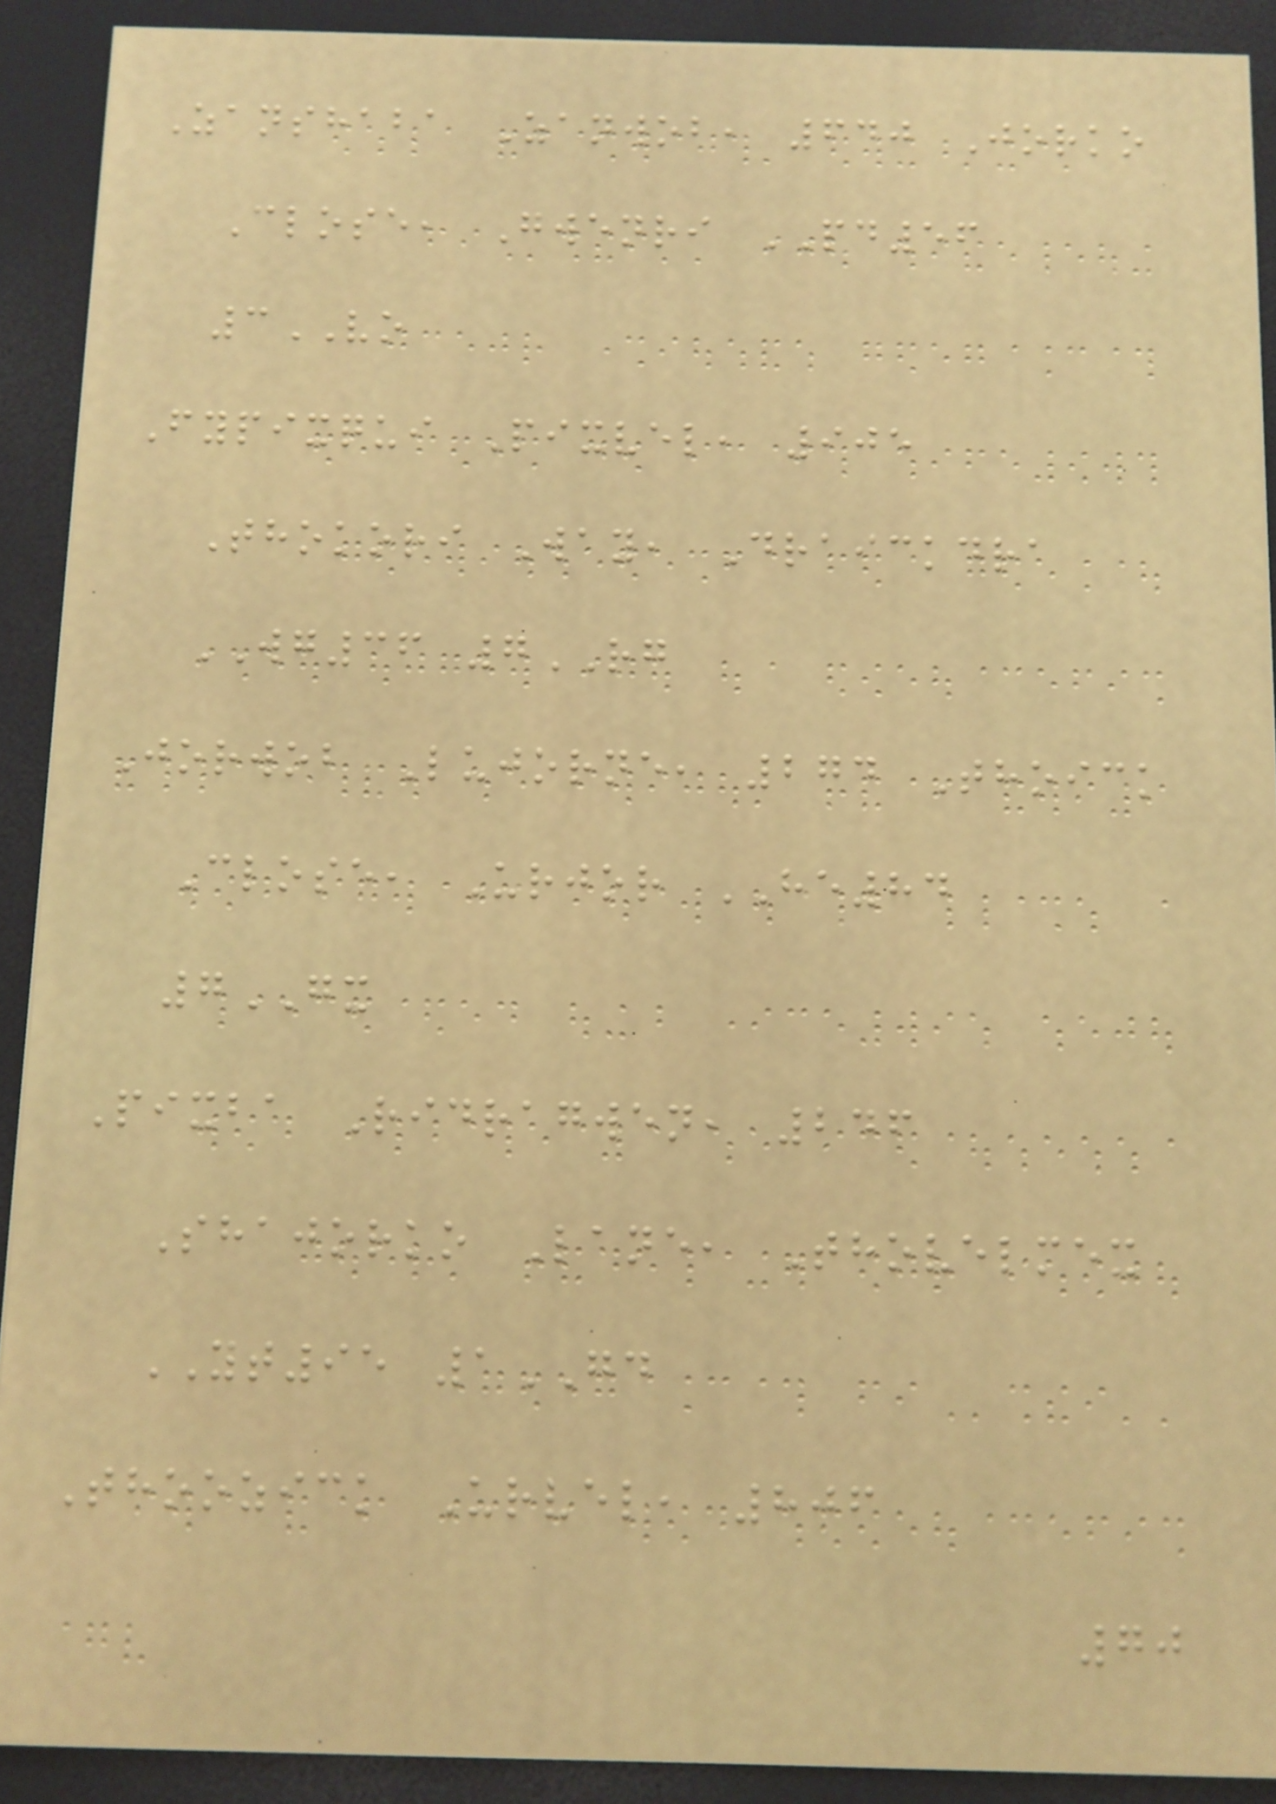Zanshaba Zanwob, 640 Jorko
Close, Gwenri PD56
3VO
Fypixqui Pixvel, 905
Thokori Way, Draickdra
WG36 7RG
Jorwob Lujorne, 274 Thoick
Close, Urjor HE84
7GX
Pixba Ridragwen, 246
Shajorko Lane, Thovelmex
YT95 1GD
Thoozick Urvel, 806
70
